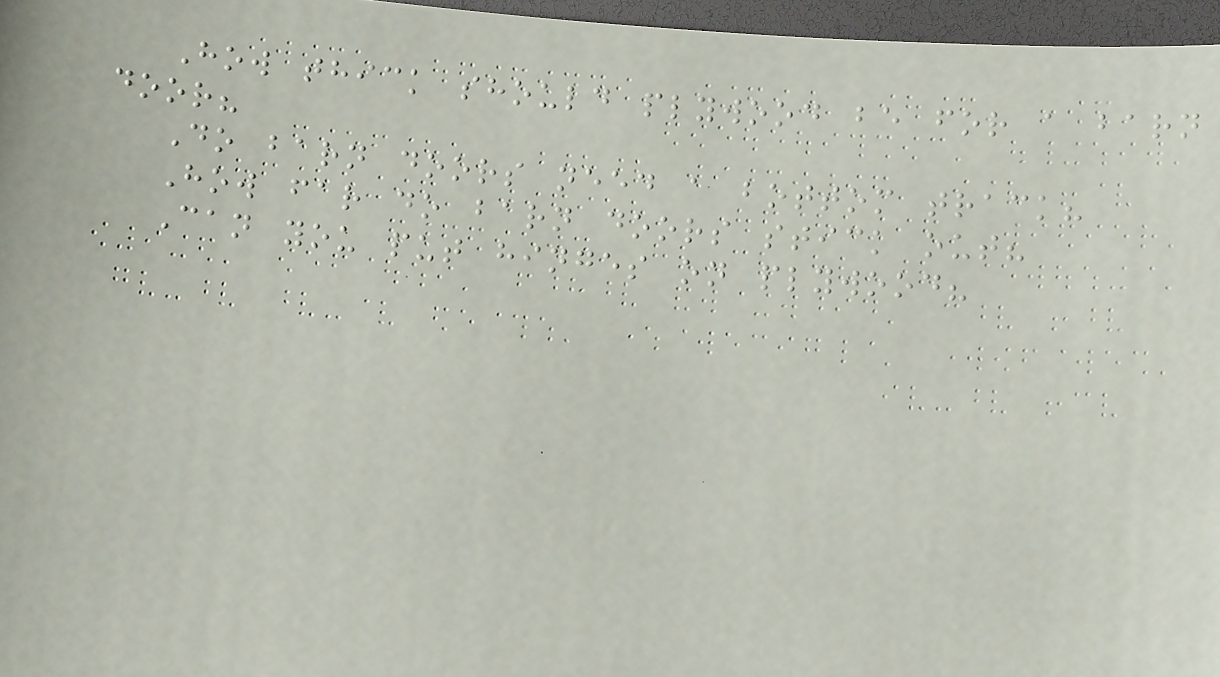How thick should plywood be for a barn
door?
Do barn doors need a bottom track?
How far do barn doors stick out?
Can you put hinges on plywood?
